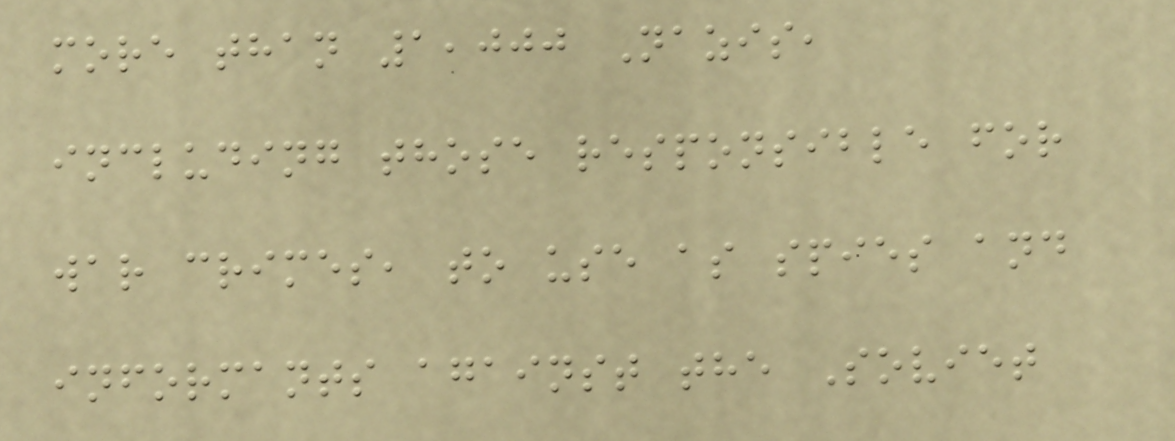more than 1,000 Nazis,
including those responsible for
war crimes, to use as spies and
informants against the Soviet
